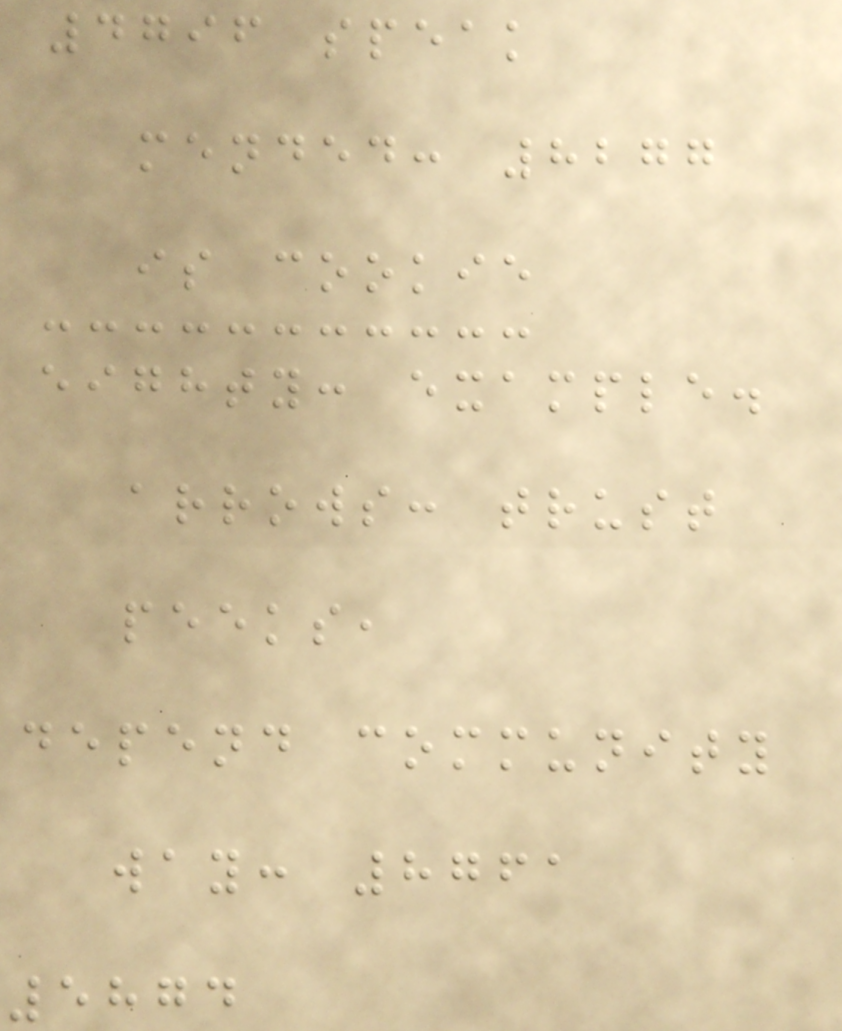4796 speak
mended: 8277
is cookie
eighty: example.
arrows: trust
peeks,
depend community
way: 8761
5874
